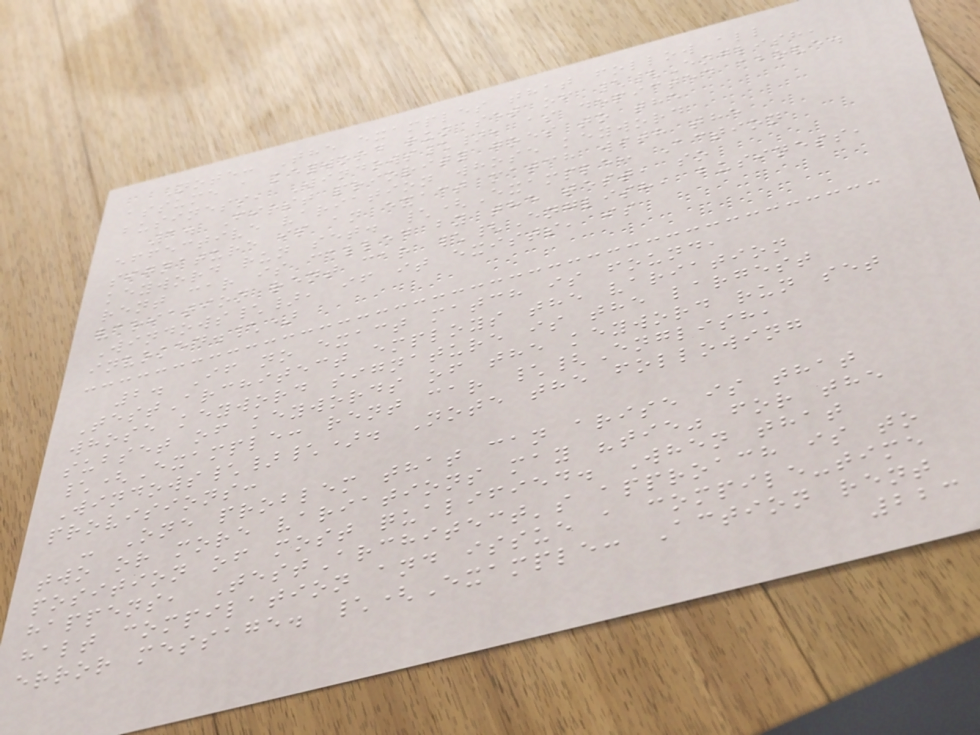Note: The examples that follow all
assume a keyword run set of \{English,
business, Windows\}, as depicted above.
1. First priority goes to the
effective variation whose keyword
signature is an exact match with the
keyword run set. \(Example: Action
rent car is called by the test, so
variation rent car \{English, business,
Windows\}, if it exists, is
invoked.\)
2. If no exact match is found,
TestArchitect employs the variation
whose keyword signature is the largest
subset of keywords of the keyword run set
\(Example: rent car \{English,
Windows\}\). Note the following
provisions:
- One problem that can arise is that
two or more variations may "tie" for the
position of most qualified. When that
happens, TestArchitect's approach is to
halt compilation and issue a compile-time
error message. \(Example: Action rent
223
